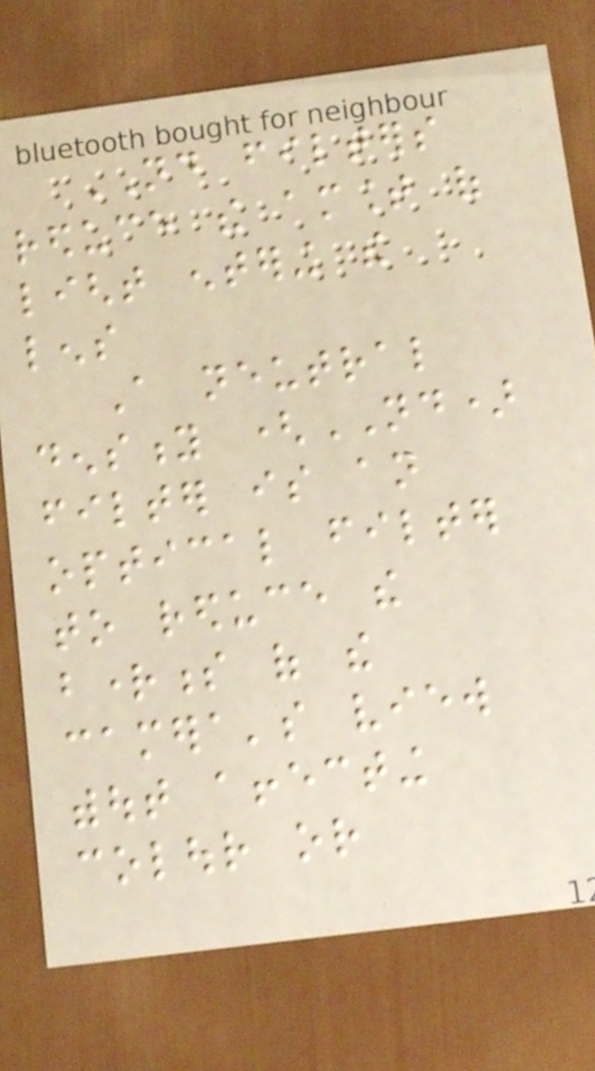ND filters
reduce the amount of
light entering the
lens
A neutral
density (ND)
filter is an
optical filter
to reduce the
brightness of the
camera's view
without affecting
colour or
